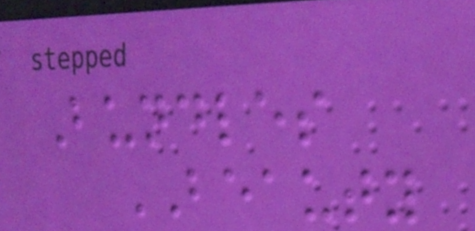Bundles
BEAUTY
